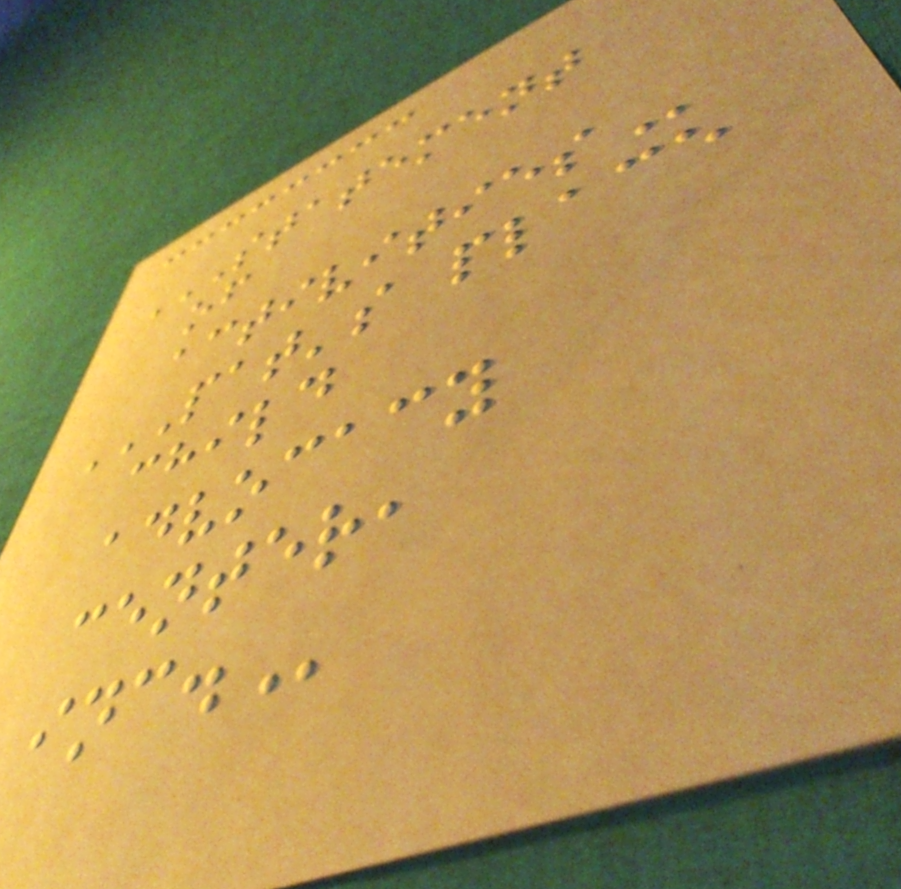STATEMENT
OF
ACTIVITIES
PAT'S PLACE
CHILD
ADVOCACY
CENTER,
INC.
